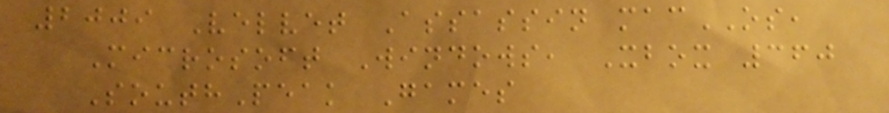2009 Velvet Assassin macOS,
Microsoft Windows, Xbox 360
SouthPeak Games
